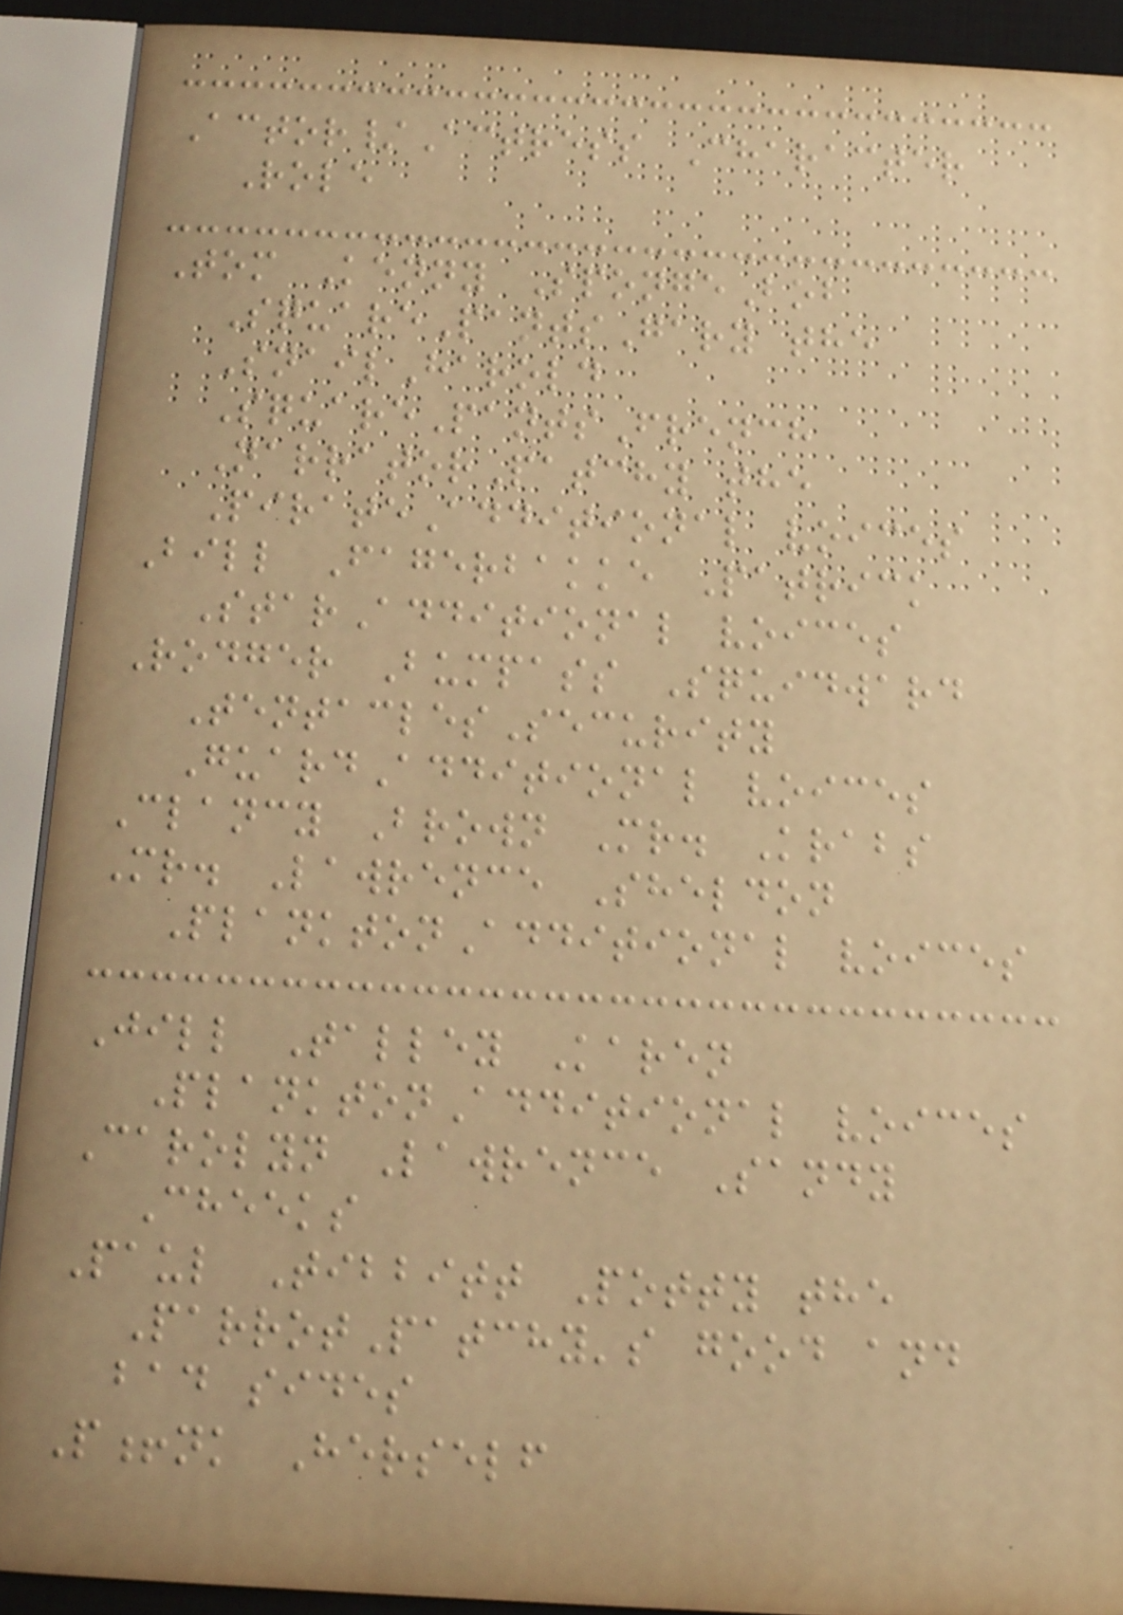Actor/Actress Character
Role
Tom Kenny SpongeBob
SquarePantsGary the
SnailHarold
SquarePantsFrench
NarratorPatchy the
PirateAdditional voices
Bill Fagerbakke Patrick
StarAdditional voices
Rodger Bumpass Squidward
TentaclesSecurity
GuardAdditional voices
Clancy Brown Mr. Krabs
Mr. Lawrence Sheldon
PlanktonAdditional voices
Jill Talley Karen
PlanktonAdditional voices
Carolyn Lawrence Sandy
Cheeks
Paul Tibbitt Potty the
ParrotPatchy's good and
bad sides
P!nk Herself
